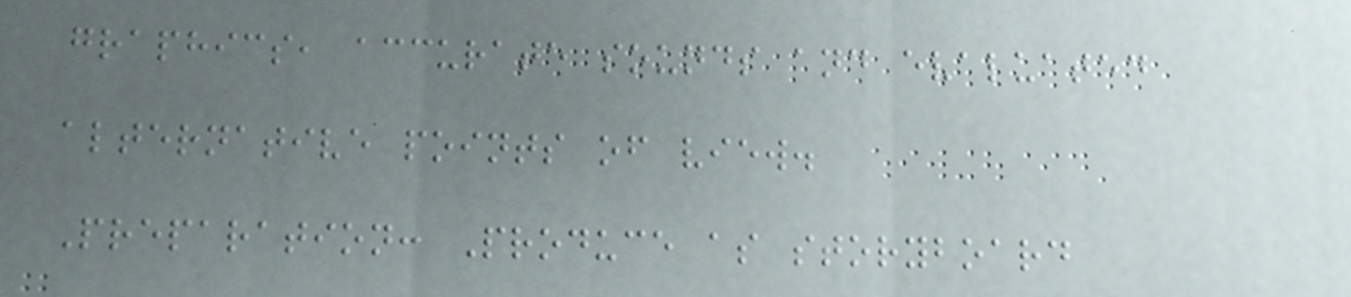graphics, accurate sounds and evaluated
alternative points of view.
Preparation: Produce as storyboard
